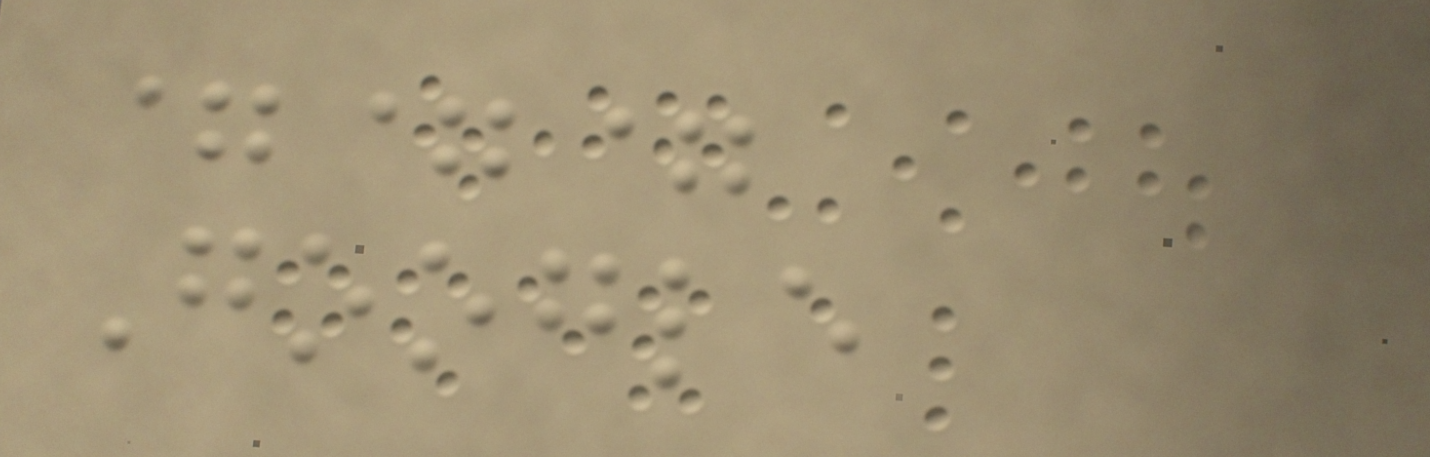===
Google
